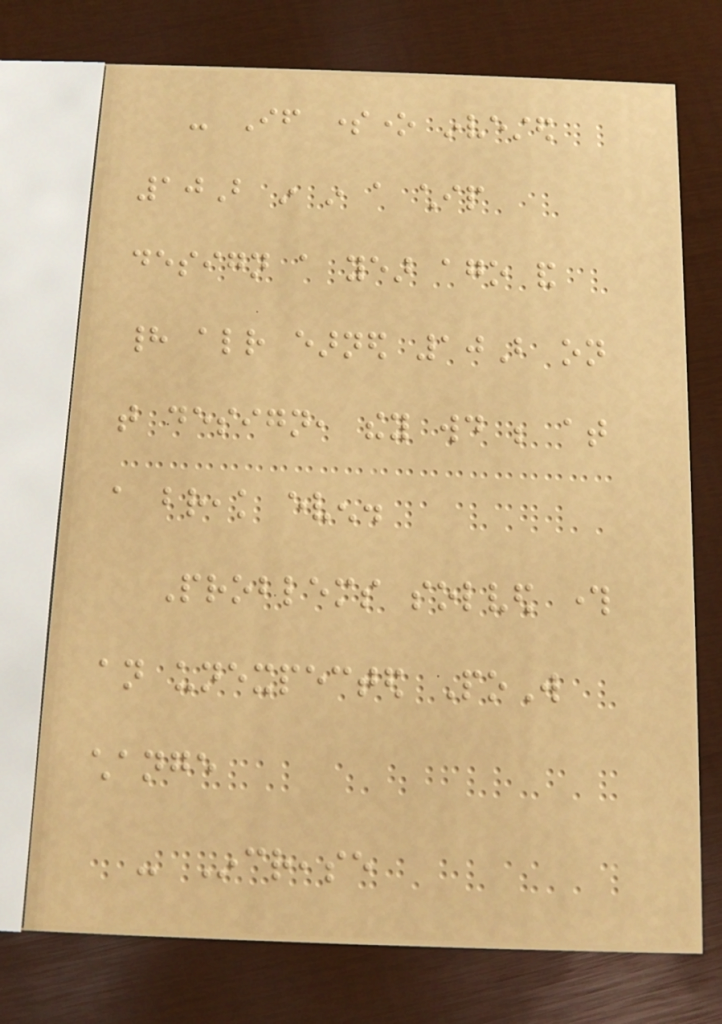- If someone invested
10B in in a chip
design a year ago and
had already earned 10B on
that design, they would be at
a break even.
Problems solved through
an unexpected PoW
change
- Increase
